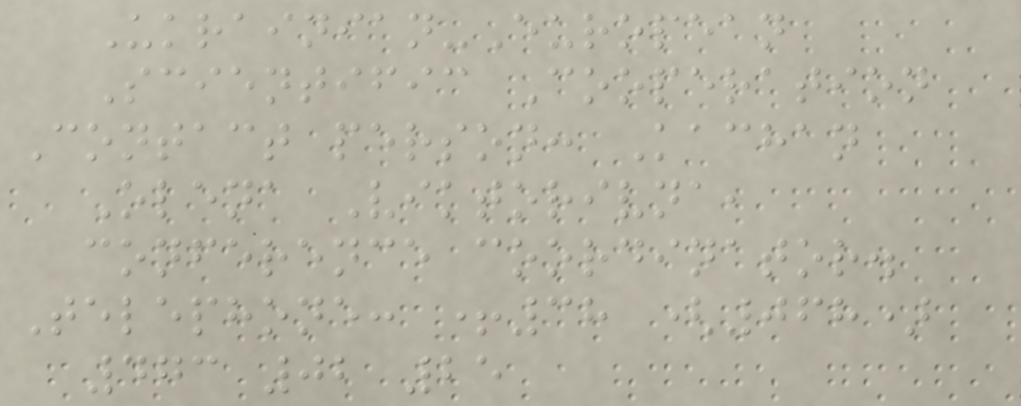Ukrainian-European
Scientific Cooperation
Contact person: Kachan
Olena Viktorivna,
conference coordinator.
Telephone: +38 (068)
473 02 25
